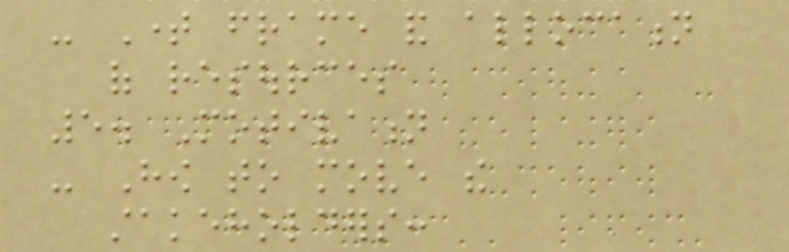- Time frame and allocation
of resources
5. Motivation
- How to move the
stakeholders:
